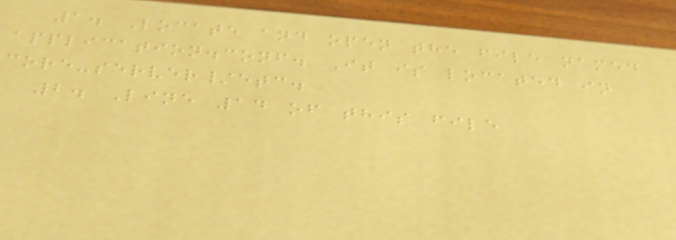1. Locate and open the file named
application.conf. It is located in
core-server/etc.
2. Line 14 of this file
